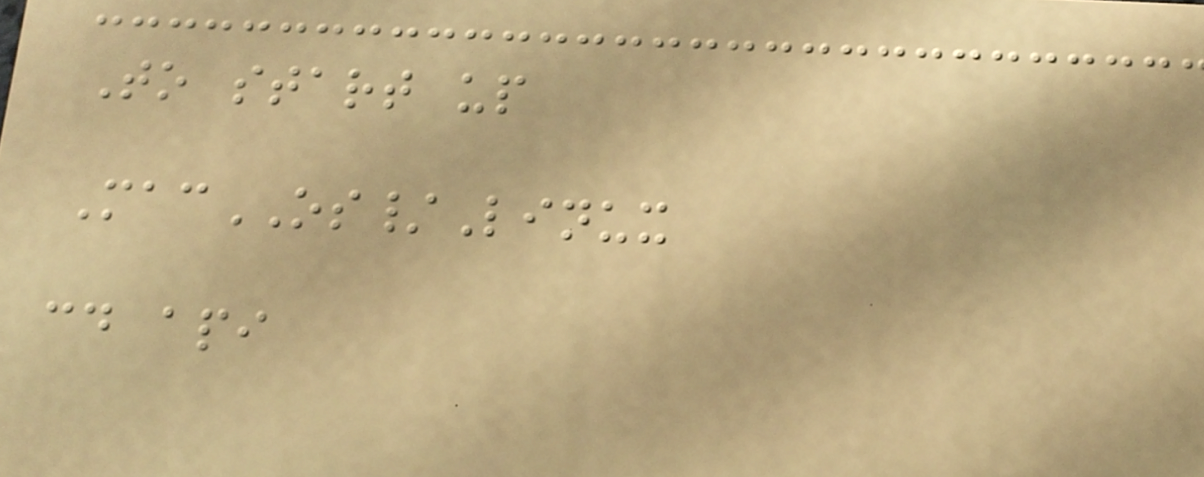To start up
MacOS/Linux
cd api
